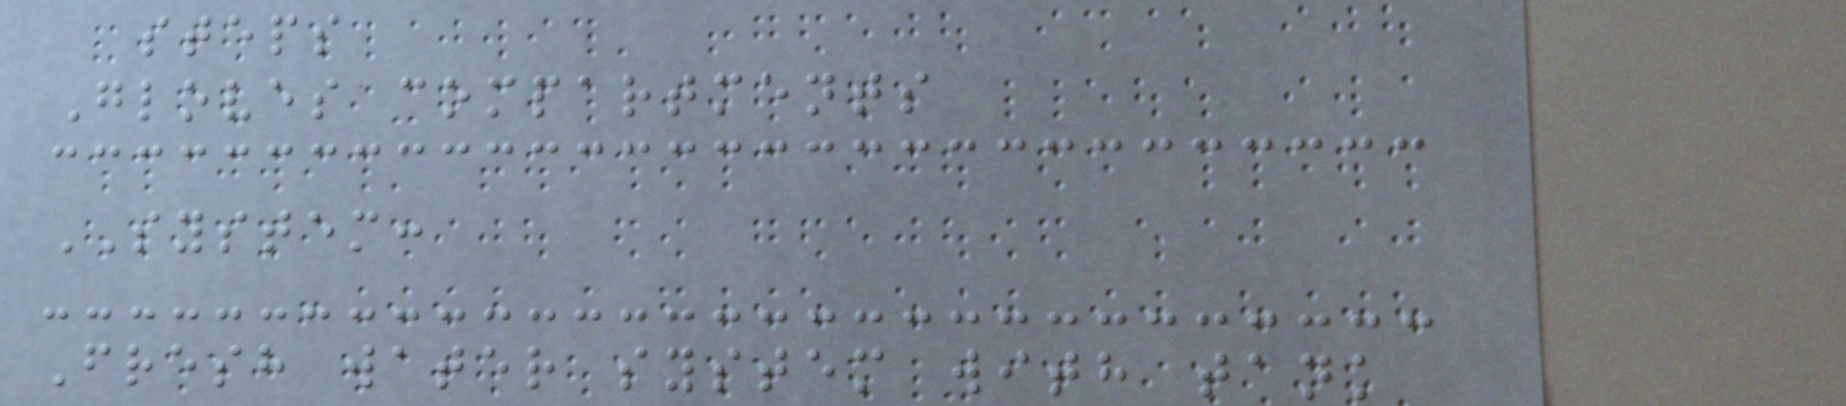steps
Gloves compartments
SYSTEM:
Fresh water system with tank
